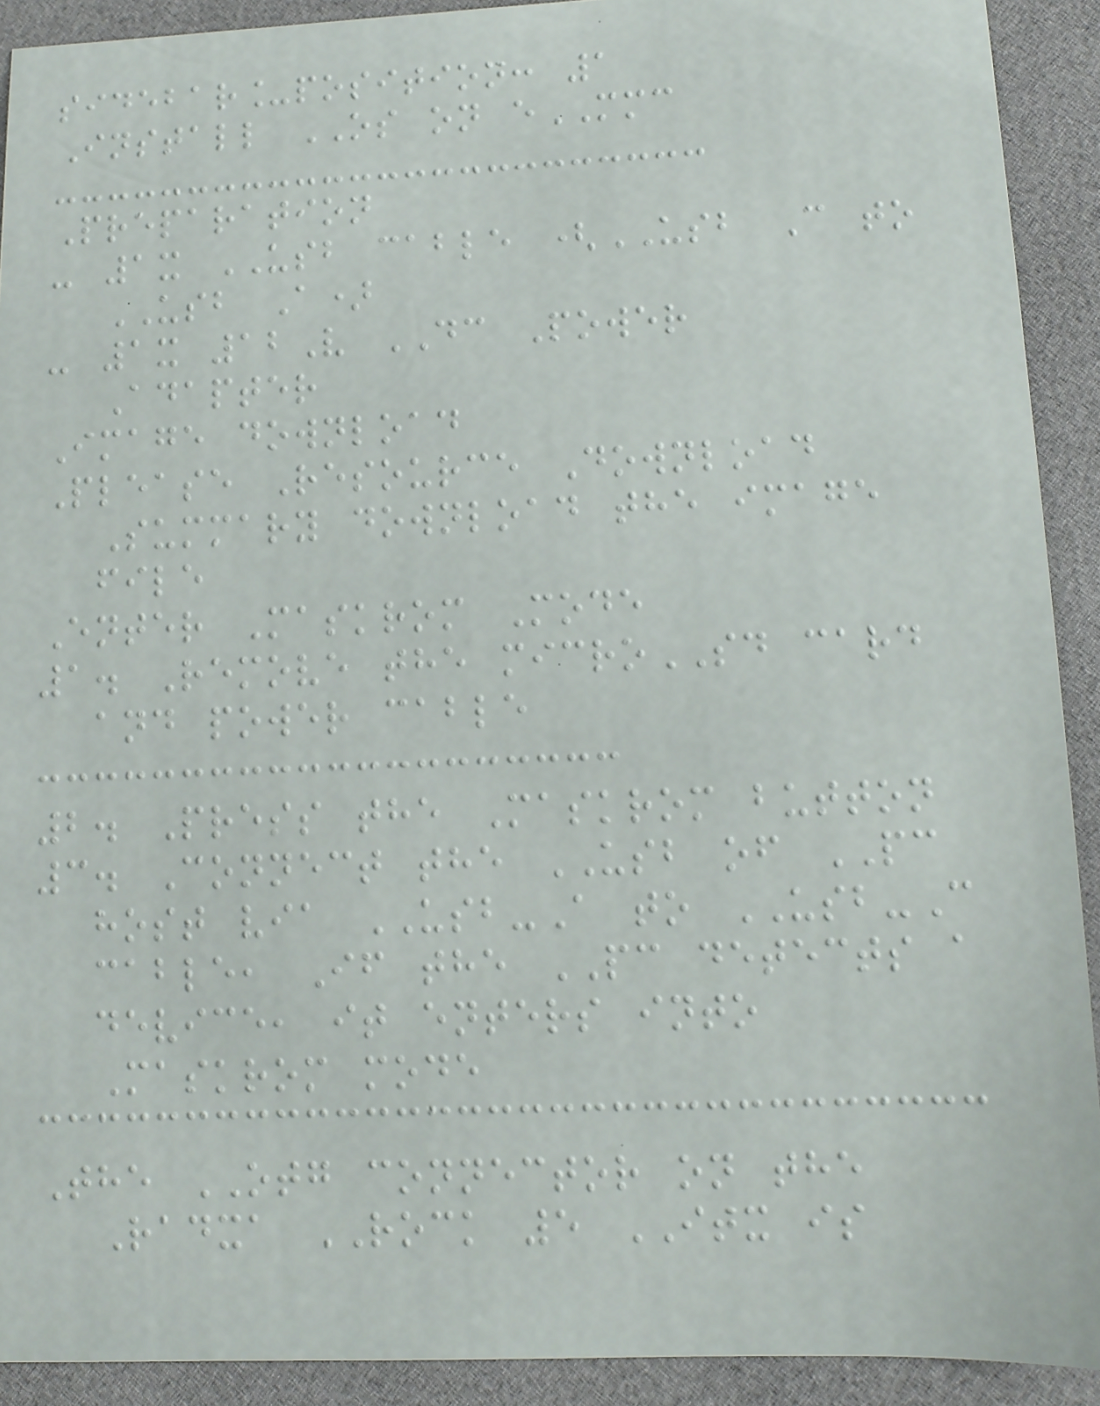sidebar_position: 1
Install OS on eMMC
Preparation
- 1x USB cable (USB C to
USB A)
- 1x 12V DC Power
Adapter
Image download
Please Resource Download
Summary download the image
file
Enter Maskrom Mode
1. Remove the microSD card
and power cable
2. Press the Maskrom button
3. Connect the USB of PC
host via USB-A to USB-C
cable, If the PC detects a
device, it enters into
Maskrom mode
The OTG connector on the
Radxa ROCK 5 ITX is
